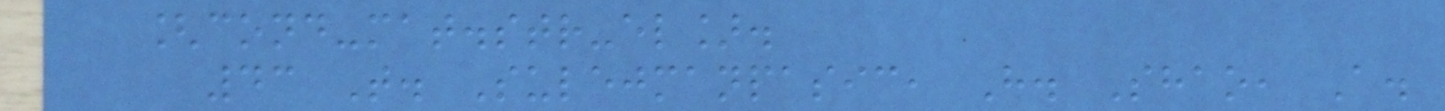[cond-mat.str-el].
43 T. Sulejmanpasic, H. Shao, A.
